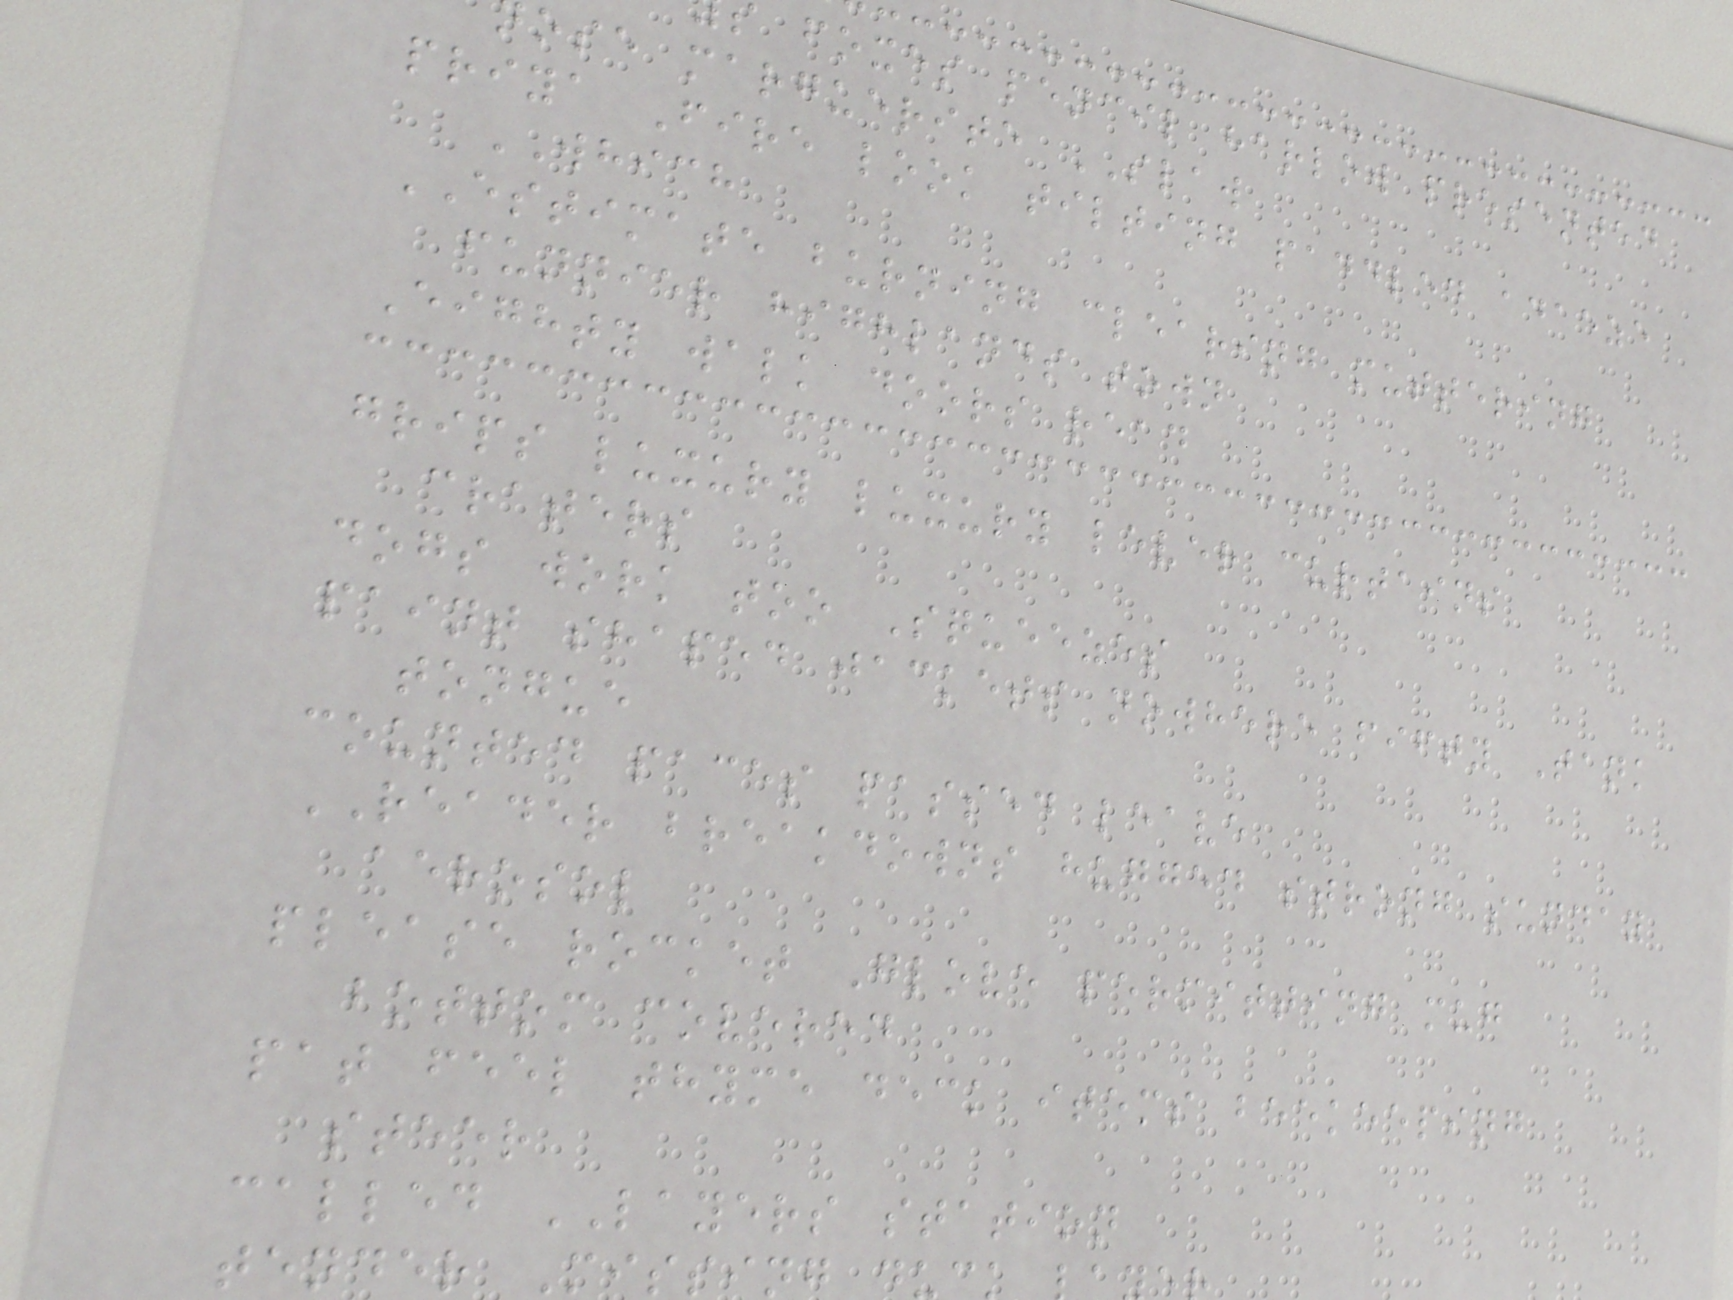foxes pencil harlow presented
ose marguerite SLAW
priya Fire look tilting paddled adaeze
WHICH
ESTIMATE burning clearing muttering
funnier highlands town
Eighty walk doors read
grips luxury luxury lever curtains
craters
dogs work too Squeezes
paint shaped jackets nowhere fifty Tank
tongue
counted paces passed leave
READER breakdowns hugged strong sunday
aerosol
please rocket Glove permitting mug
bottom covered
pat feel thyme deck items beekeeping
steer
called LAYERS station
tender Missing
